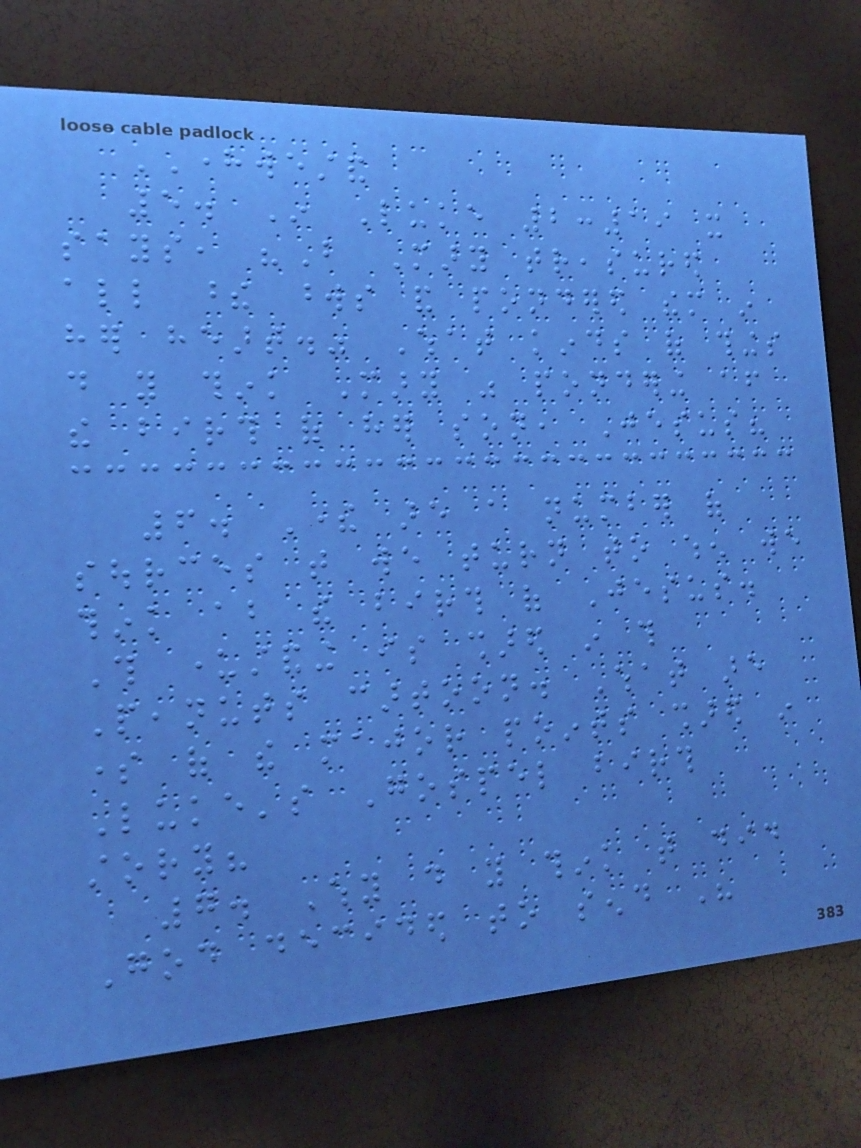HEREWESTAND
5. In Luke 2:19 it
says, "But Mary treasured
all these words and pondered them in
her heart." What kinds of things
do you think Mary was pondering after
the birth of her son, Jesus?
6. There are a number of
sources that we turn to when we
think about the birth of Jesus.
This understanding is shared in this
Peanuts cartoon. What are
some of the major points shared in
Luke's Gospel birth
story?
7. Why do you think that did
God decided to send His
